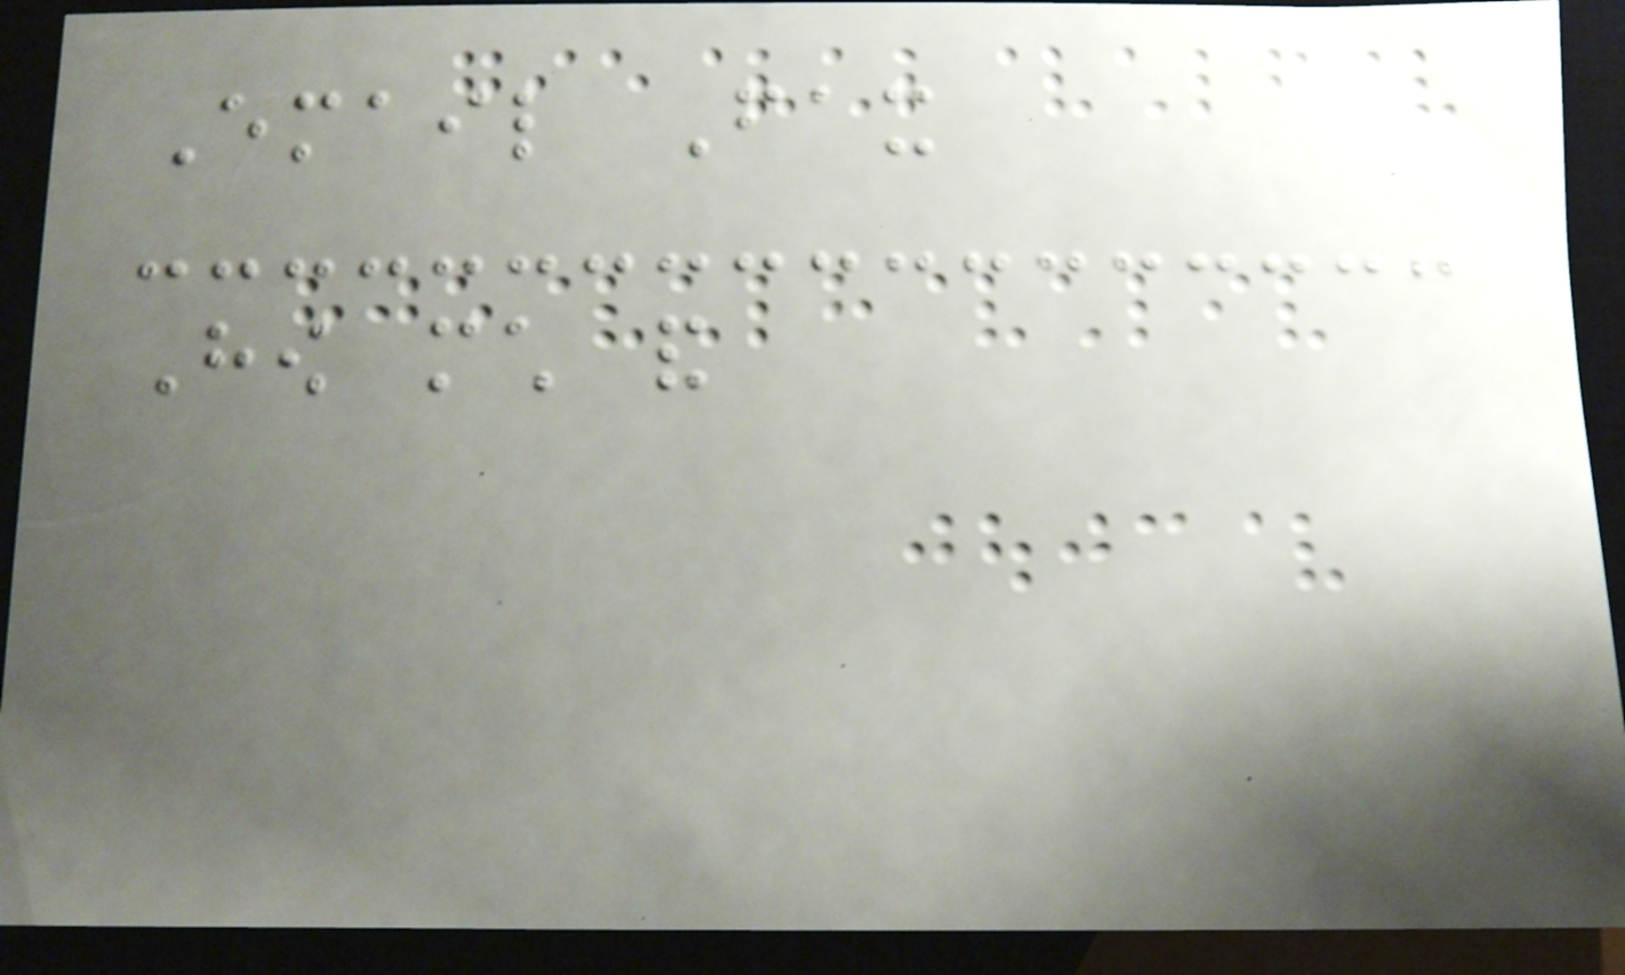Email Fax
How much and
